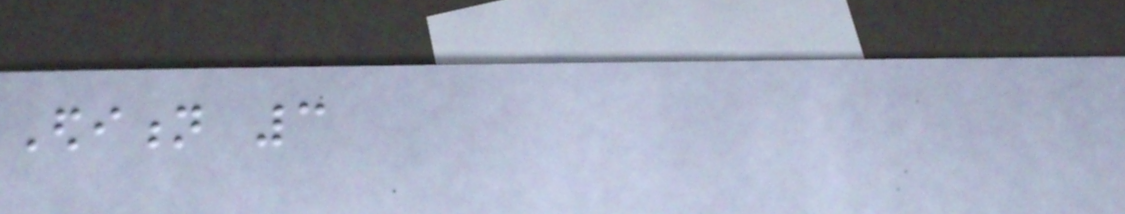Edition 3
